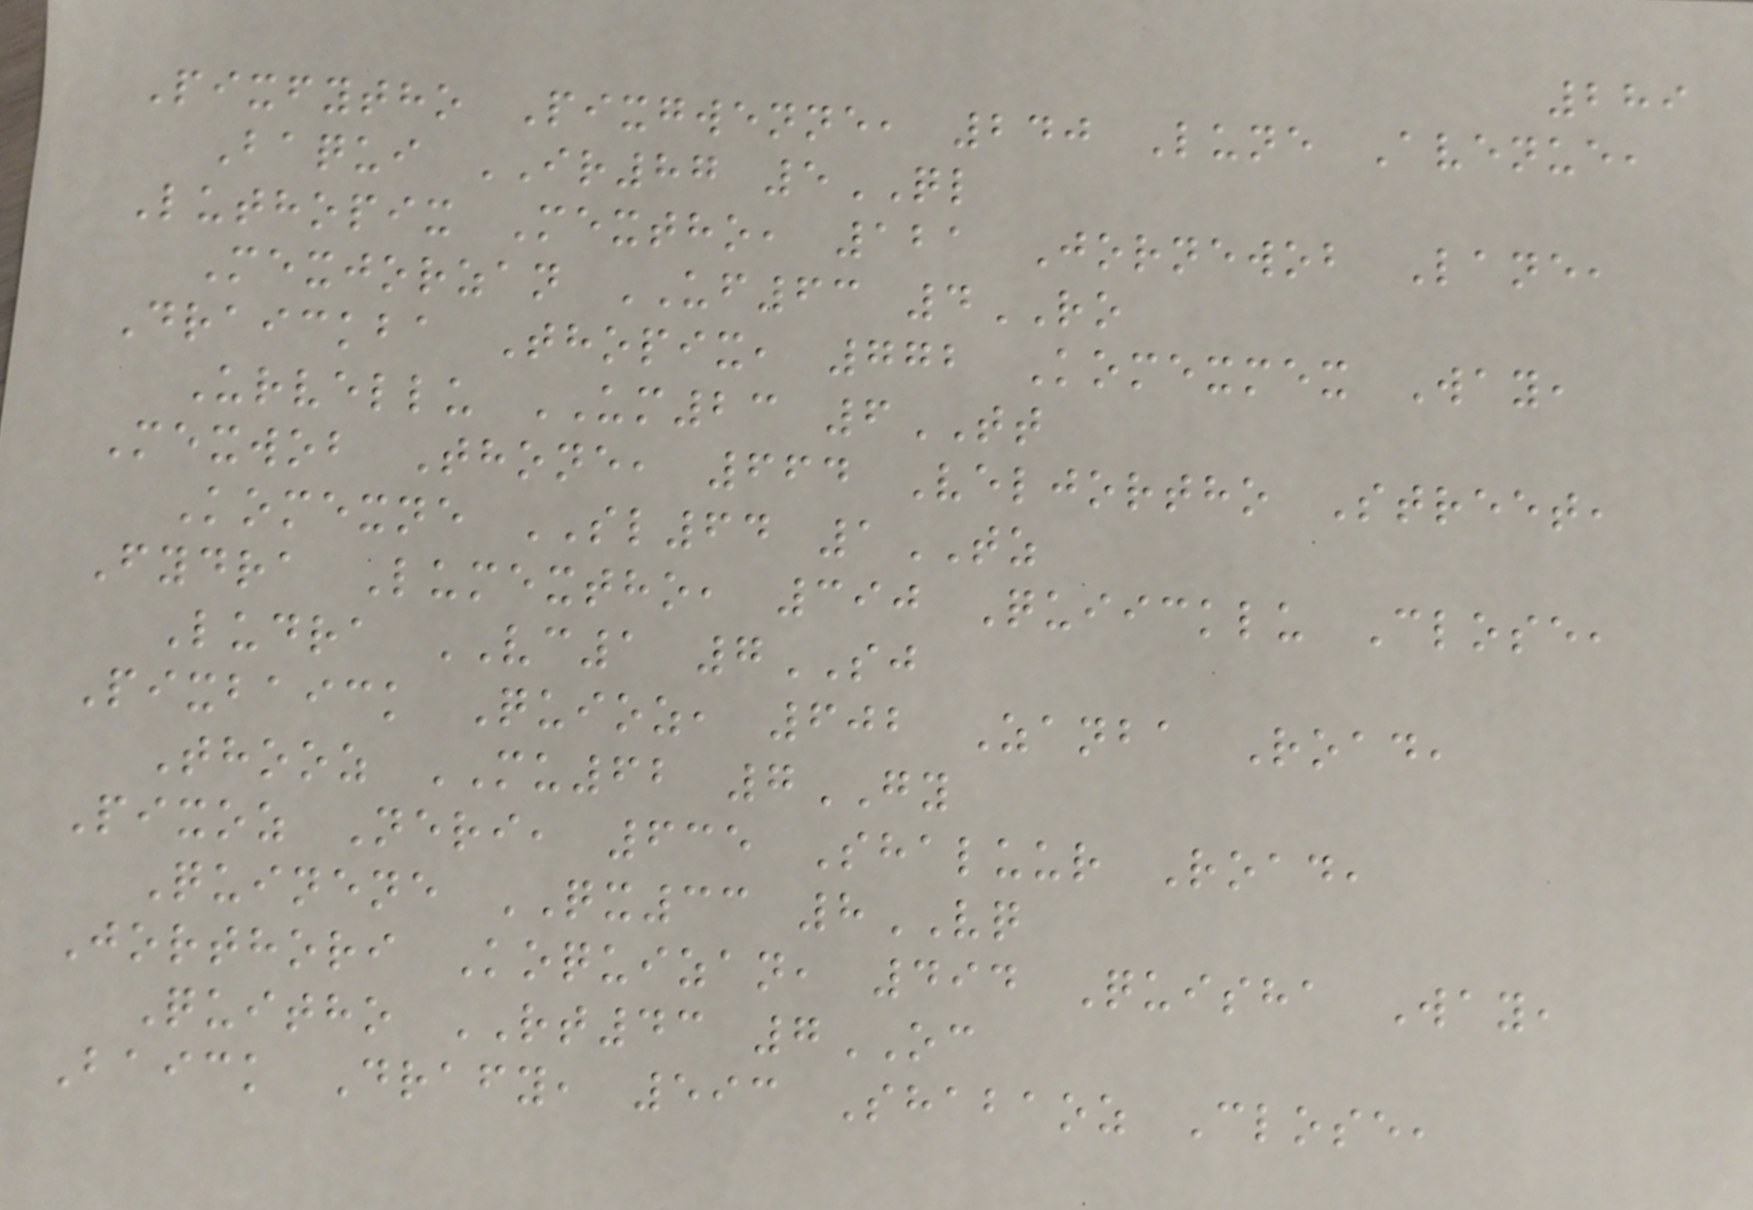289
Pixfytho Pixgwenne, 240 Lune Avenue,
Baqui IR87 5QL
Luthopix Mextho, 121 Jornewob Lane,
Mexjorzan UF63 4RO
Draickba Thopix, 772 Komexmex Way,
Urvellu UM23 6TT
Mexwob Thone, 664 Veljortho Street,
Komexne SL64 1TZ
Fydra Lumextho, 390 Quiicklu Close,
Ludra VC1 7SJ
Pixbaick Quioz, 602 Zanba Road,
Thooz MU62 7GY
Pixoz Neri, 635 Shaluur Road,
Quinene QX33 8VQ
Jorthori Koquizan, 494 Quisha Way,
Quitho RT43 7OC
Baick Drafy, 593 Shabaoz Close,
